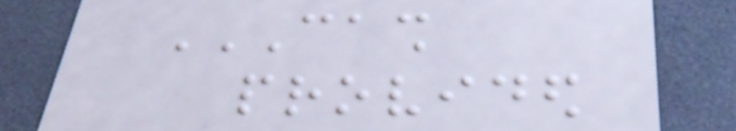CASH
PROVIDED
